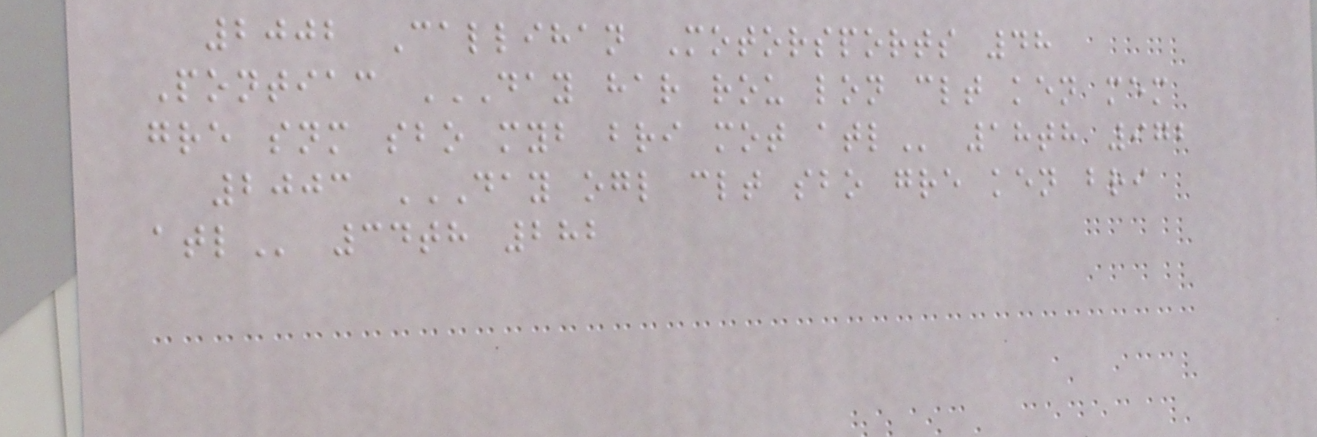2002 Callihan Motorsports 48
Pontiac DAY HAR ROU LON CLT KEN MEM
GRE SNM SBO MYB BRI MOT ATL 18th 972
2003 DAY OGL CLT SBO GRE KEN BRI
ATL 34th 282
